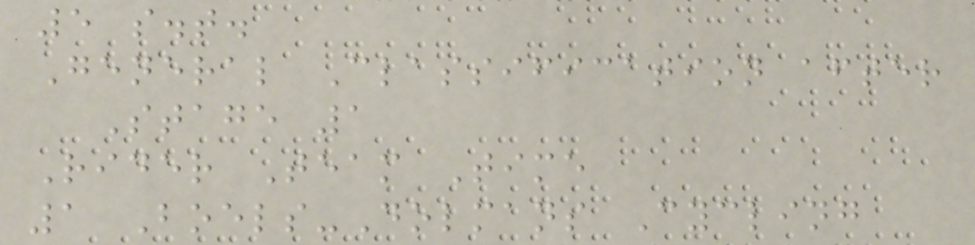5 s.t.
General Classification after
Stage 1
Rider Team Time
1 Boels-Dolmans Cycling
